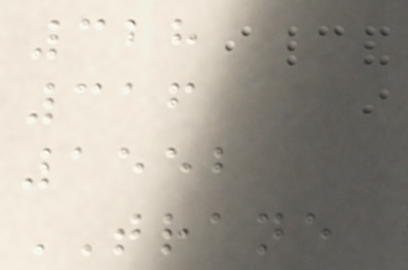328
316
1552
TRANE
